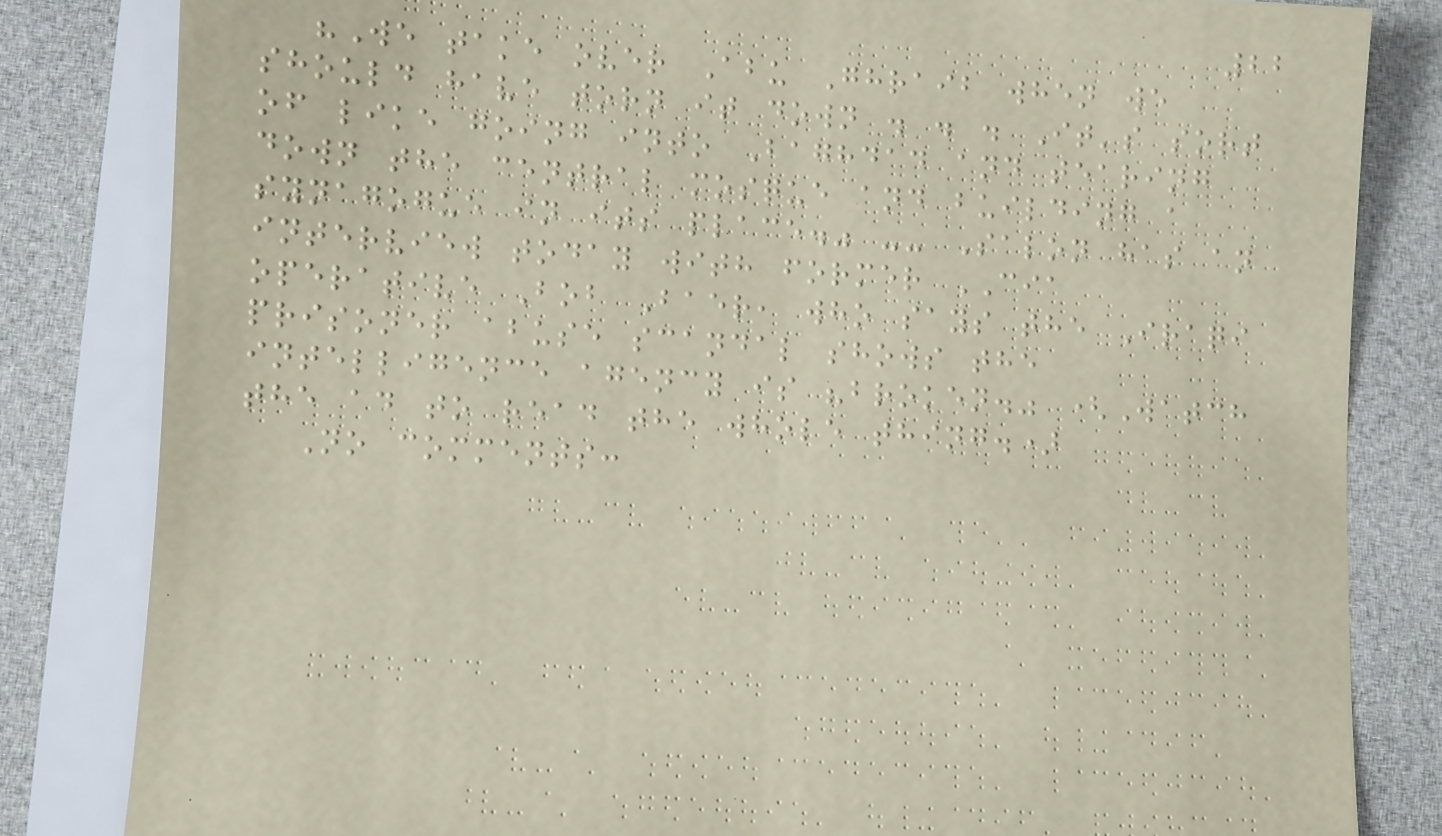22
"We take over Abu Ghraib when we
should have torn it down . . . It's sort
of like going into Baghdad and tearing
down the central mosque and building a
synagogue in its place." -- Salon has an
interview today with former CIA
operative Bob Baer, who says the Iraqi
prisoner abuse scandal shows the
intelligence agency is "broken." (Watch
the ad to read the whole thing.)
No comments:
